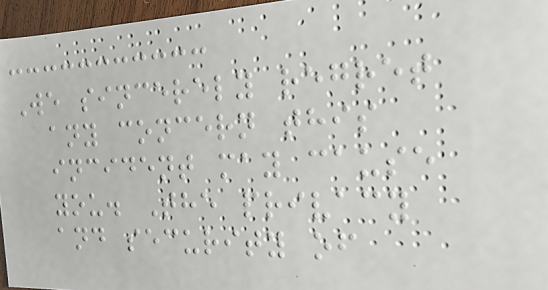We sincerely regret
any concern this
incident may cause
you. The privacy
and security of
